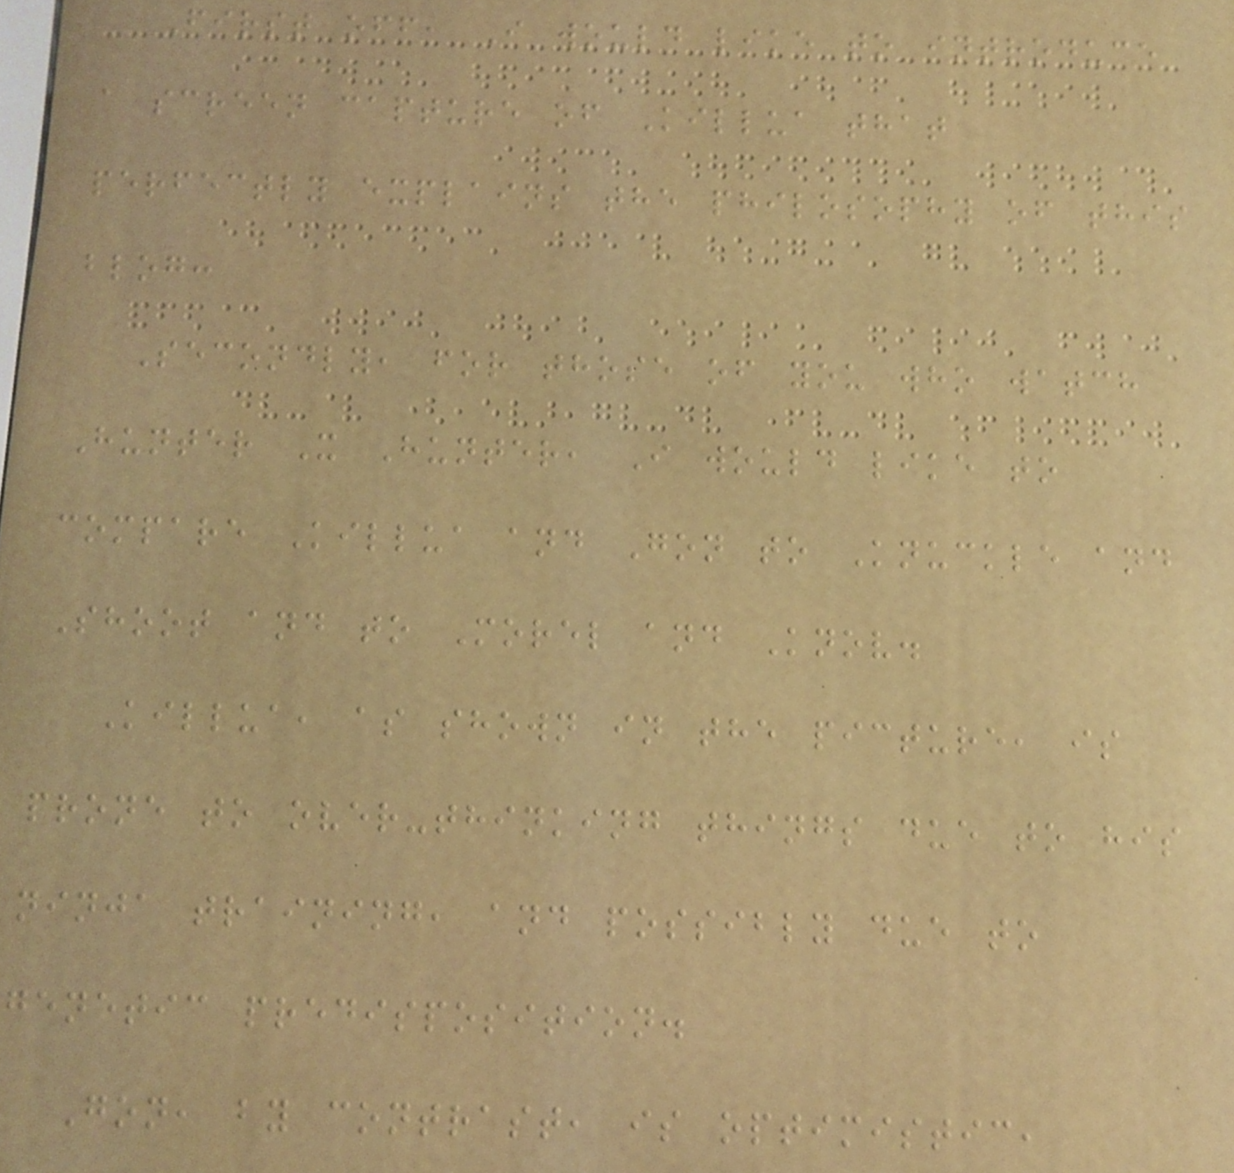First off, I would like to introduce
a screen capture of Killua that
perfectly explains the philosophy of this
blog:
Secondly, for those of you who watch
Hunter X Hunter, I would like to
compare Killua and Gon to Knuckle and
Shoot and to Morel and Knov.
Killua, as shown in the picture, is
prone to over-thinking things due to his
ninja training, and possibly due to
genetic predisposition.
Gon, by contrast, is optimistic,
